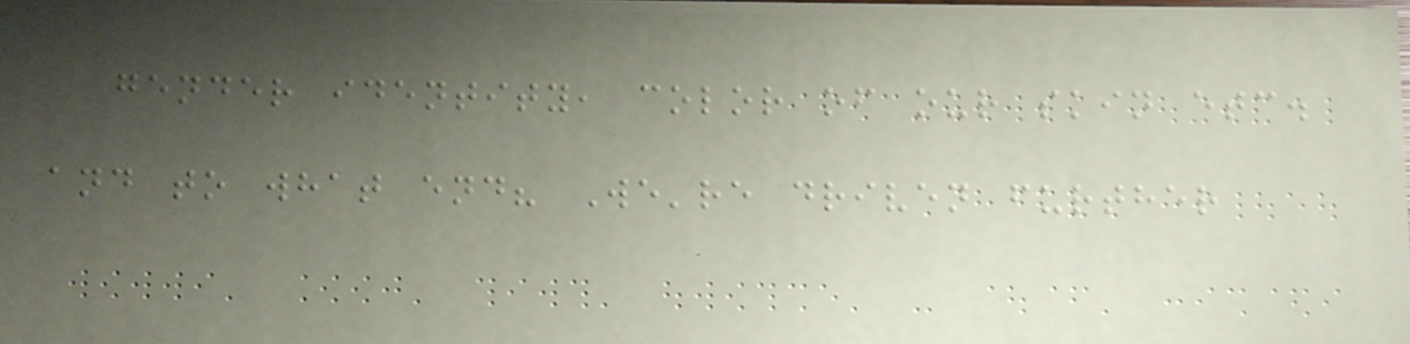gender identity, color of our skin etc.
and to what end? We're driven further
